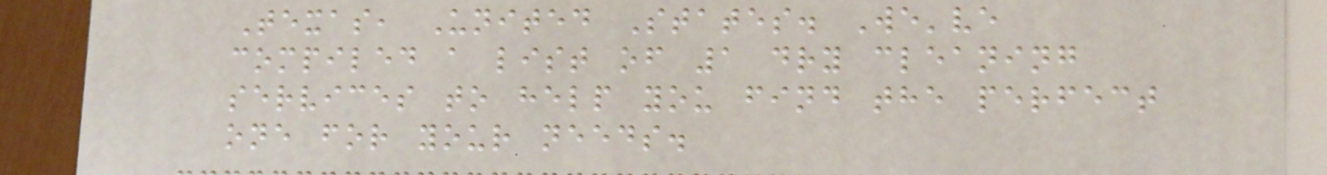Texas, United States. We've
compiled a list of 1 dry cleaning
services to help you find the perfect
one for your needs.
